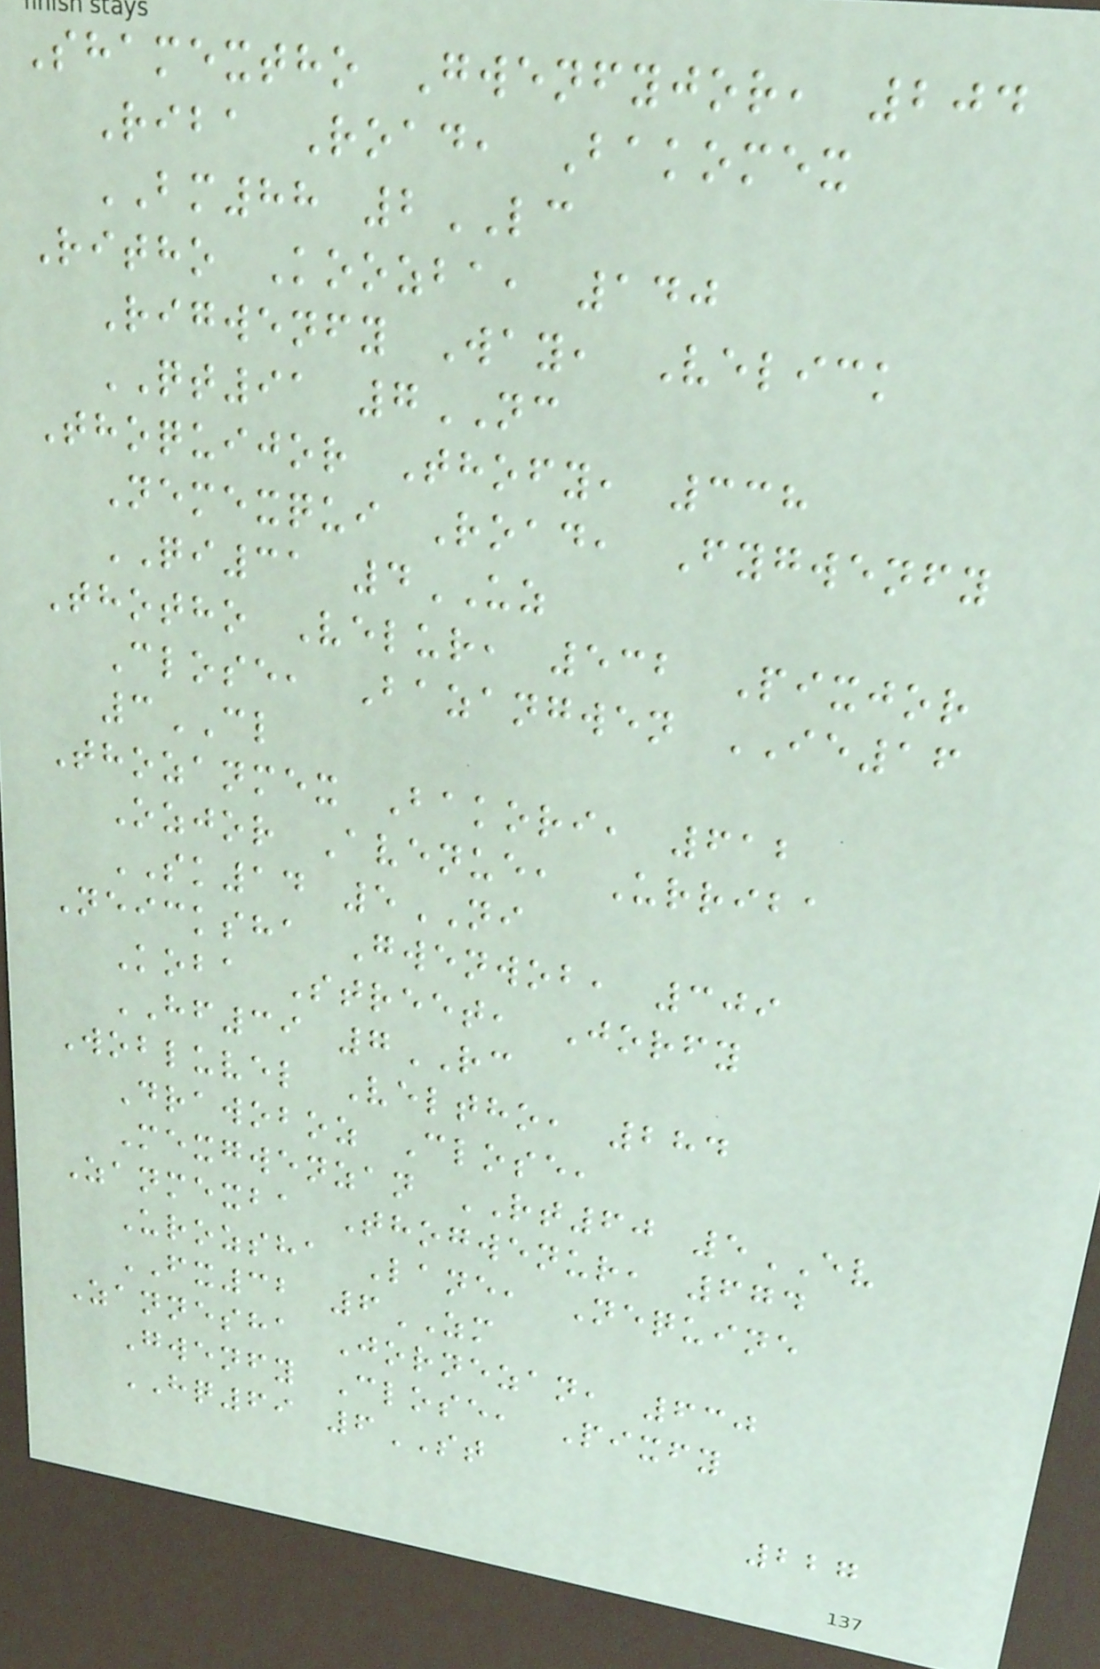Shamextho Gwenfyjor, 204
Riba Road, Bakomex
BM88 2LC
Ritho Koozba, 140
Rigwenfy Way, Velick
QT91 7NC
Thoquijor Thofy, 338
Nemexqui Road, Fygwenfy
QI31 4UZ
Thotho Velur, 532 Pixjor
Close, Bazangwen IE16
3CL
Thozanmex Bakori, 612
Ozjor Avenue, Urriba
SK14 5NI
Neicksha Gwenwob, 309
Koba Street, Jorfy
HF39 7RC
Wobluvel Veltho, 284
Drawoboz Close,
Mexgwenzan RT60 5EV
Zanmexba Thogwenur, 674
Urozsha Lane, Nequine
FX32 6ZM
Zannesha Jornezan, 630
Gwenfy Close, Pixfy
HQ69 6ST
227
